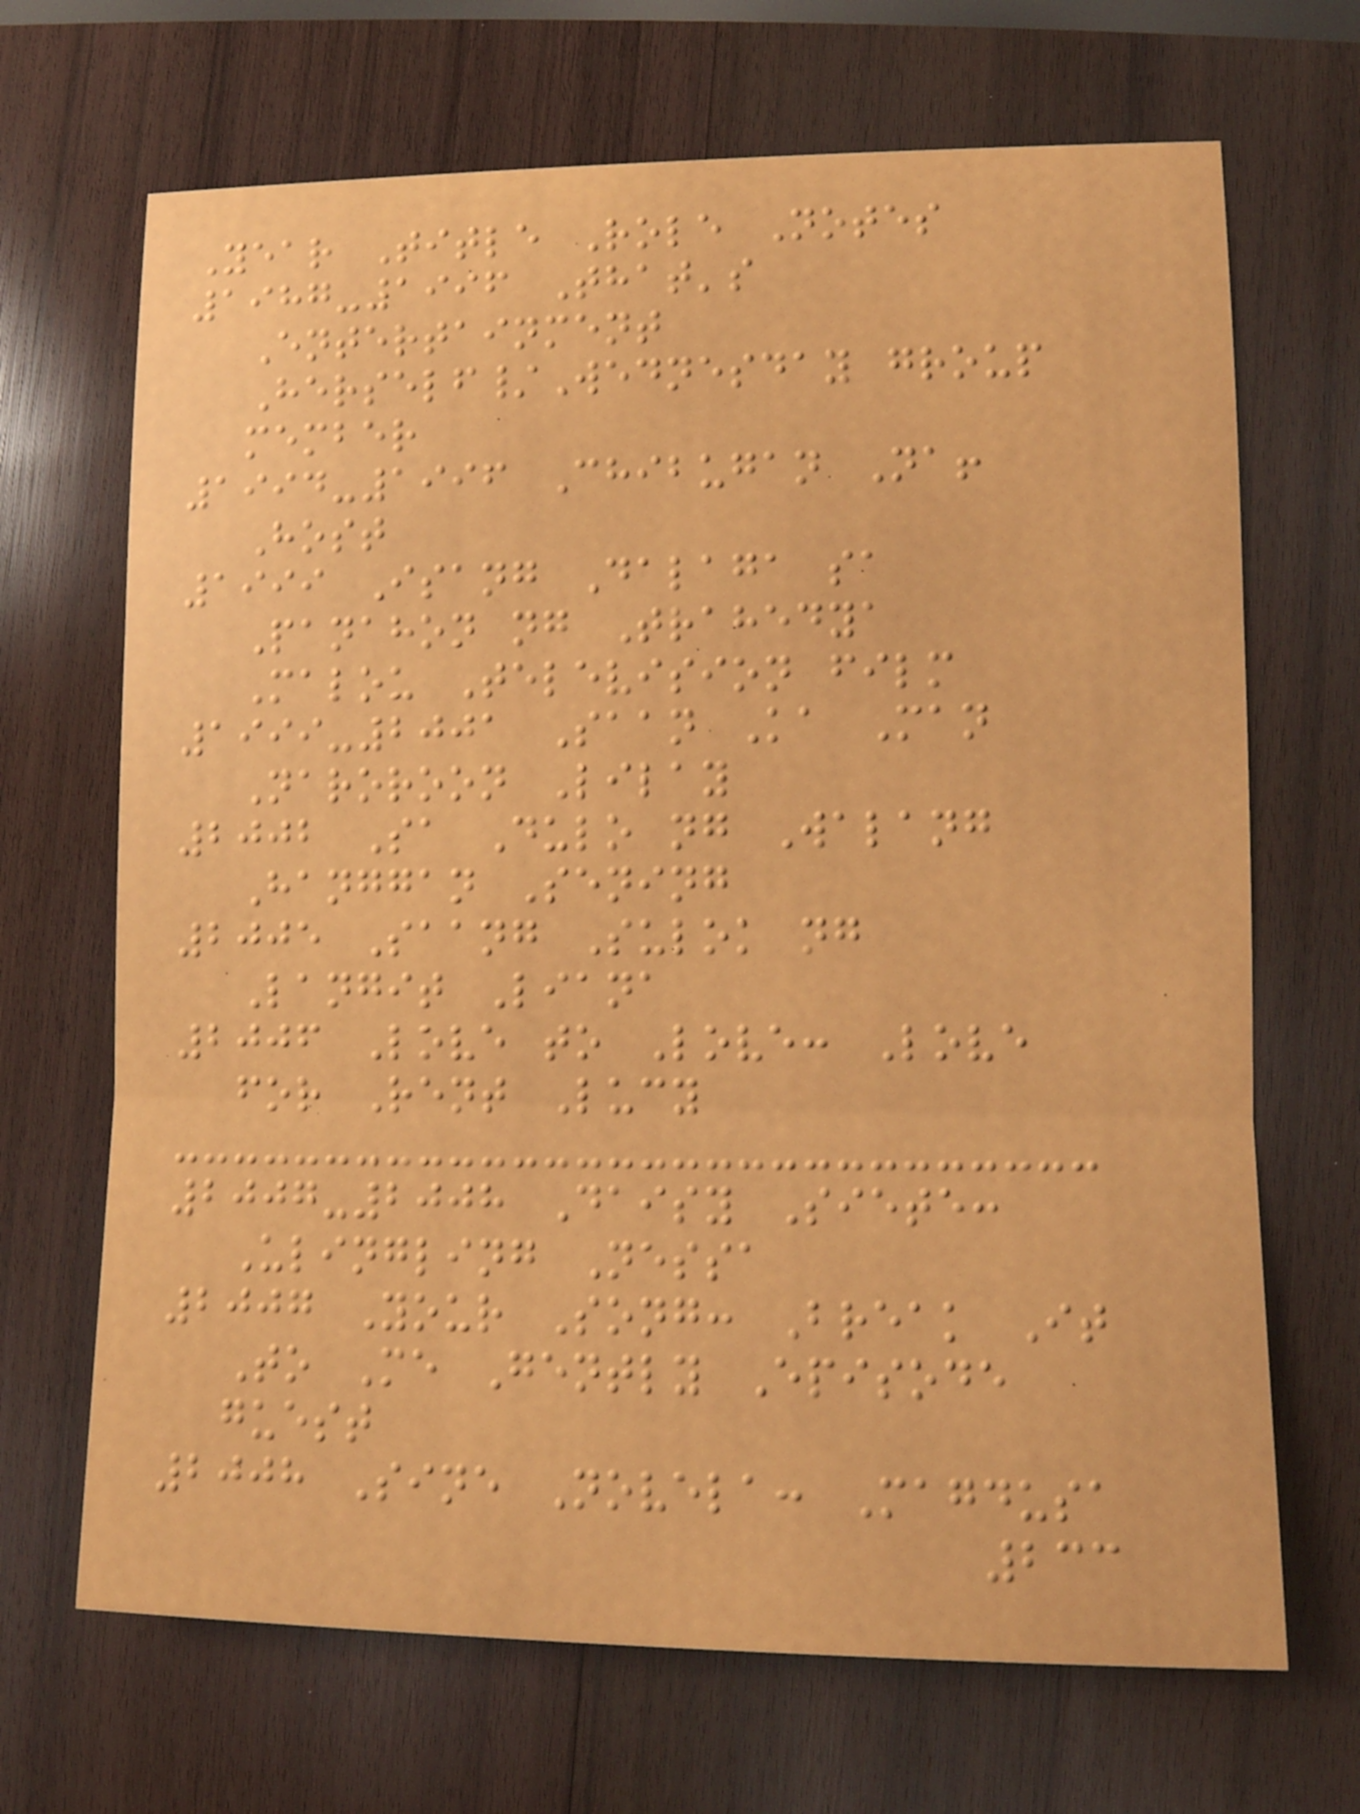Year Title Role Notes
1987-1996 That's
Entertainment
Herself/Wednesday group
member
1994-1996 Chibugan Na!
Host
1999 Isang Dalaga sa
Panahon ng Trahedya
Malou Television film
1999-2001 Saan Ka Man
Naroroon Lilay
2002 Sa Dulo ng Walang
Hanggan Sening
2005 Saang Sulok ng
Langit Liana
2006 Love to Love: Love
for Rent Lucy
2007-2008 Daisy Siete:
Ulingling Nessa
2007 Your Song: Break It
To Me Gently Episode
guest
2008 Sine Novela: Magdusa
233
